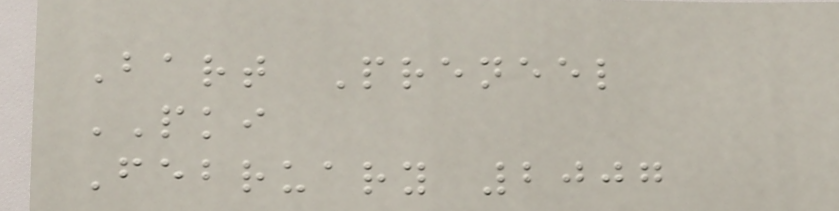Bart Preneel
PKI
February 2007
